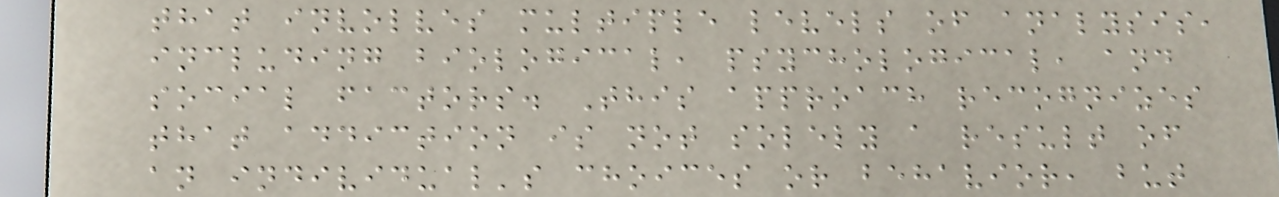that involves multiple levels of analysis,
including biological, psychological, and
social factors. This approach recognizes
that addiction is not solely a result of
an individual's choices or behavior, but
